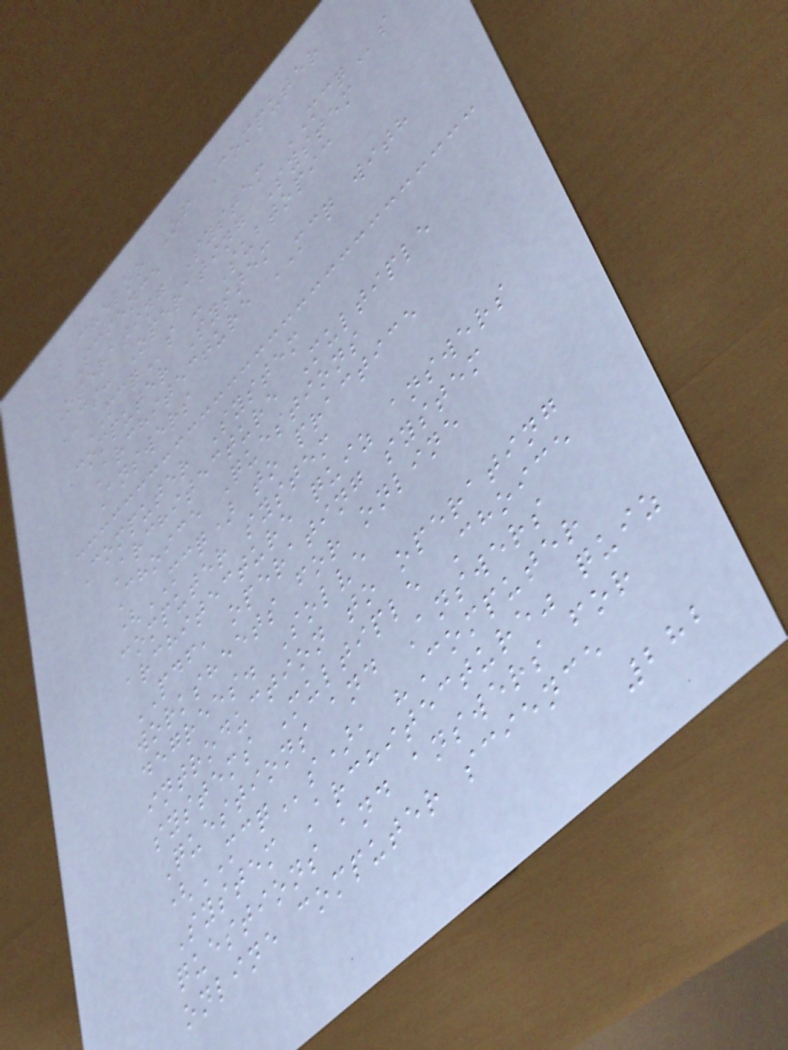Bachelor Of Computer
Science
Operating System MCQs
CS: Operating System
MCQs - Subtopic
Computer System
Architecture MCQ with
Answers
Computer System
Architecture Multiple
Choice Questions
(MCQ) to practice
computer system
architecture quiz answers
PDF, operating system
worksheets for online
degrees. Solve
introduction to operating
systems Multiple Choice
Questions and Answers
(MCQs), "Computer
System Architecture" quiz
questions and answers for
online computer science
282
